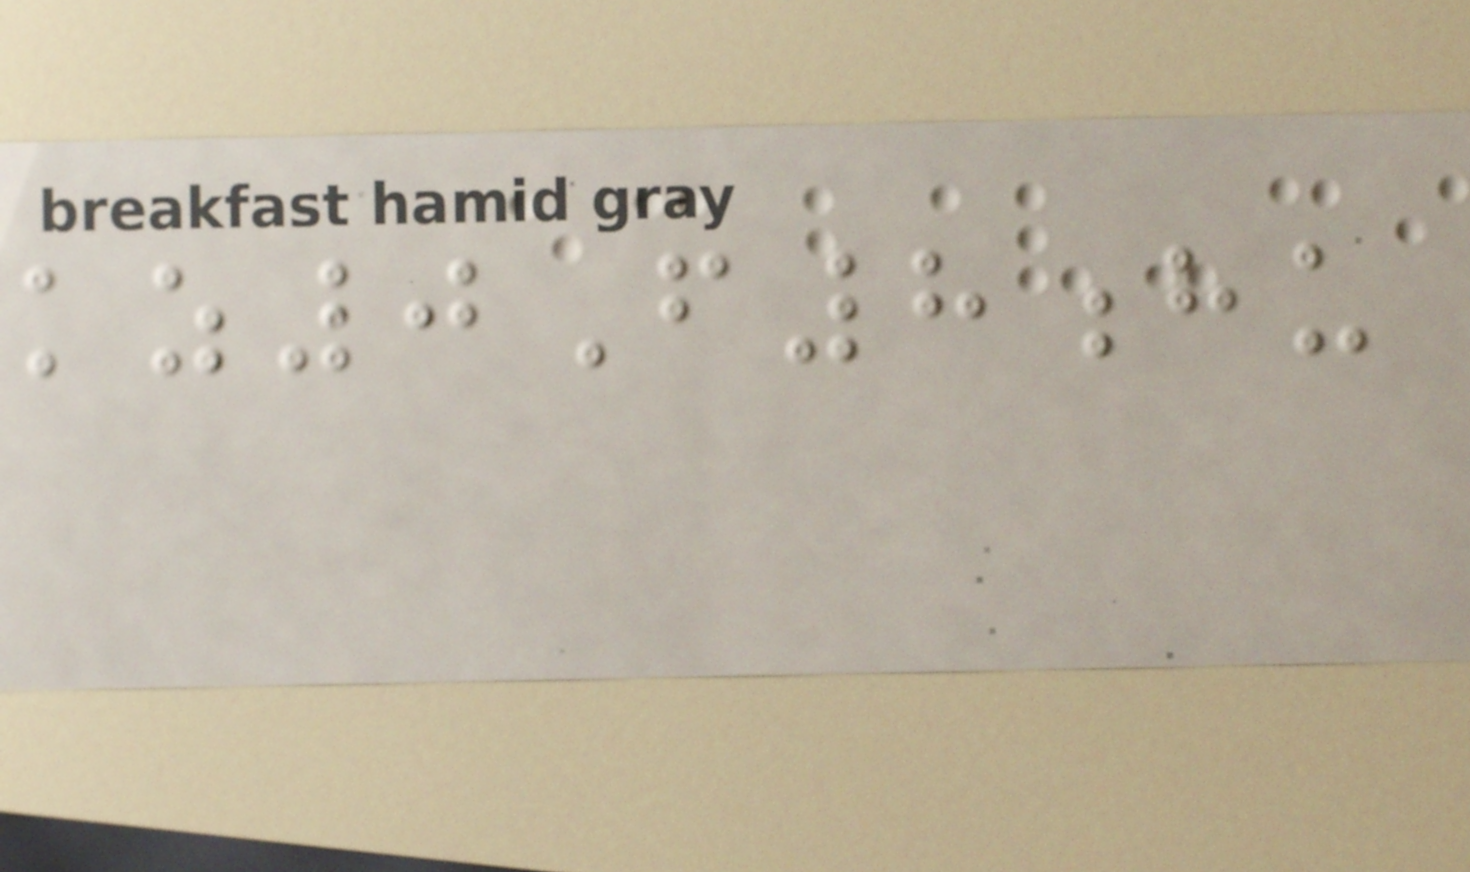kz0F8hu
